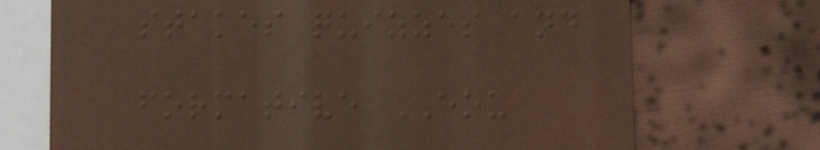stakes quizzes and
formative EOU
